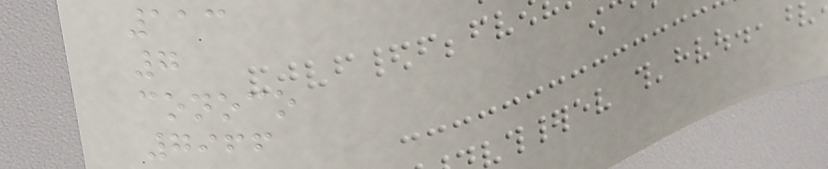113
7
conoco
7966
